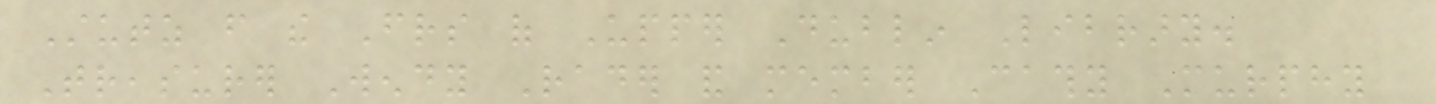Stutz from the Friends of Upper Dublin Library.
Treasurer Wendy Rader and member Cathy Murphy
